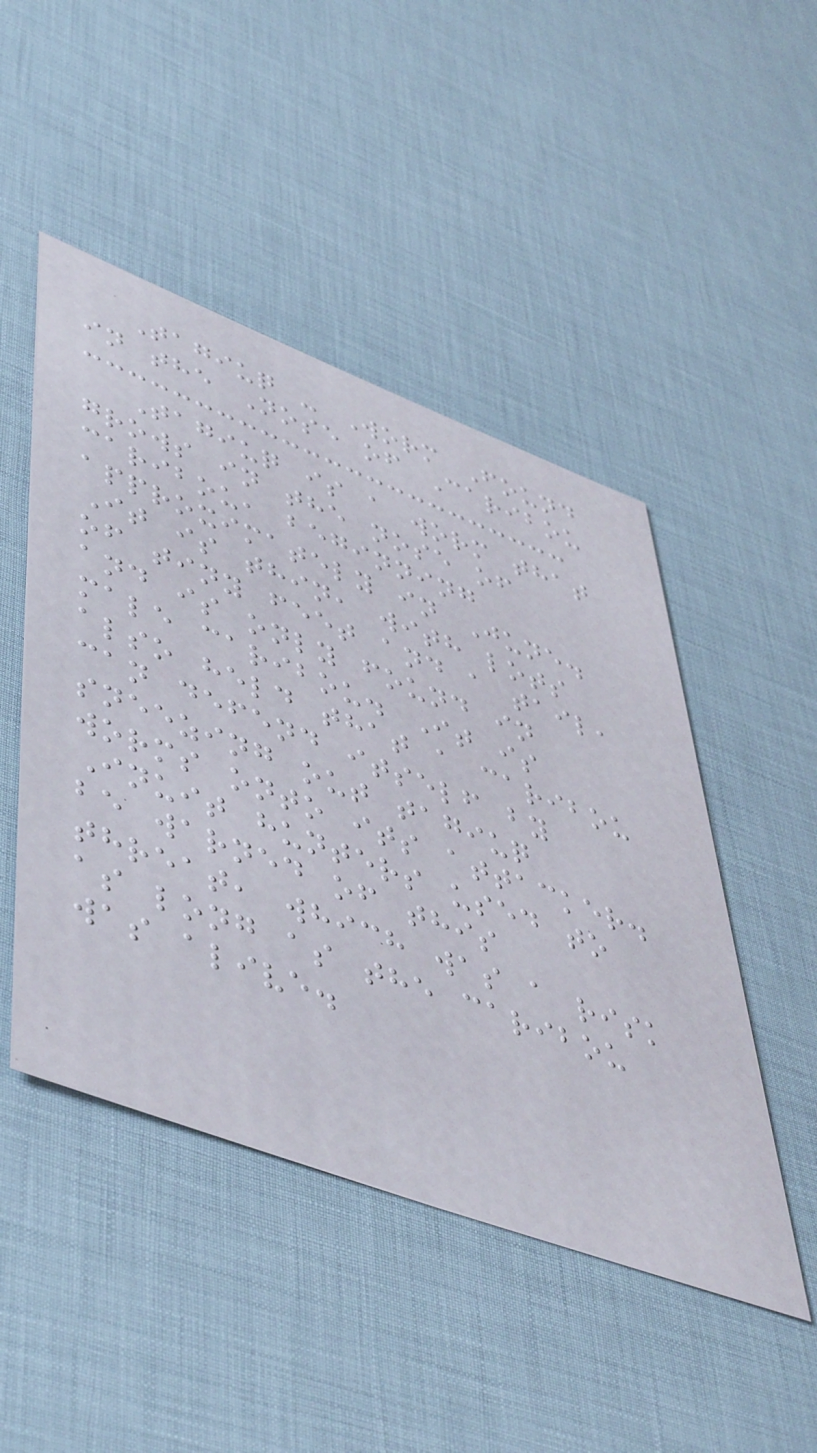Tagiuq - Worm Found
in the Nose of Caribou
Tagiuq is a worm that
grows in the nose of
caribou, beginning
approximately in June.
It is thin, with lots
of tiny feet and a tail,
and is only found in
male caribou. It is
also held that a caribou
can defend itself by
sneezing out tagiuq
worms onto its attacker.
Inuit hunters used to
be warned of this
threat, which was a risk
as long as the caribou
was alive.
